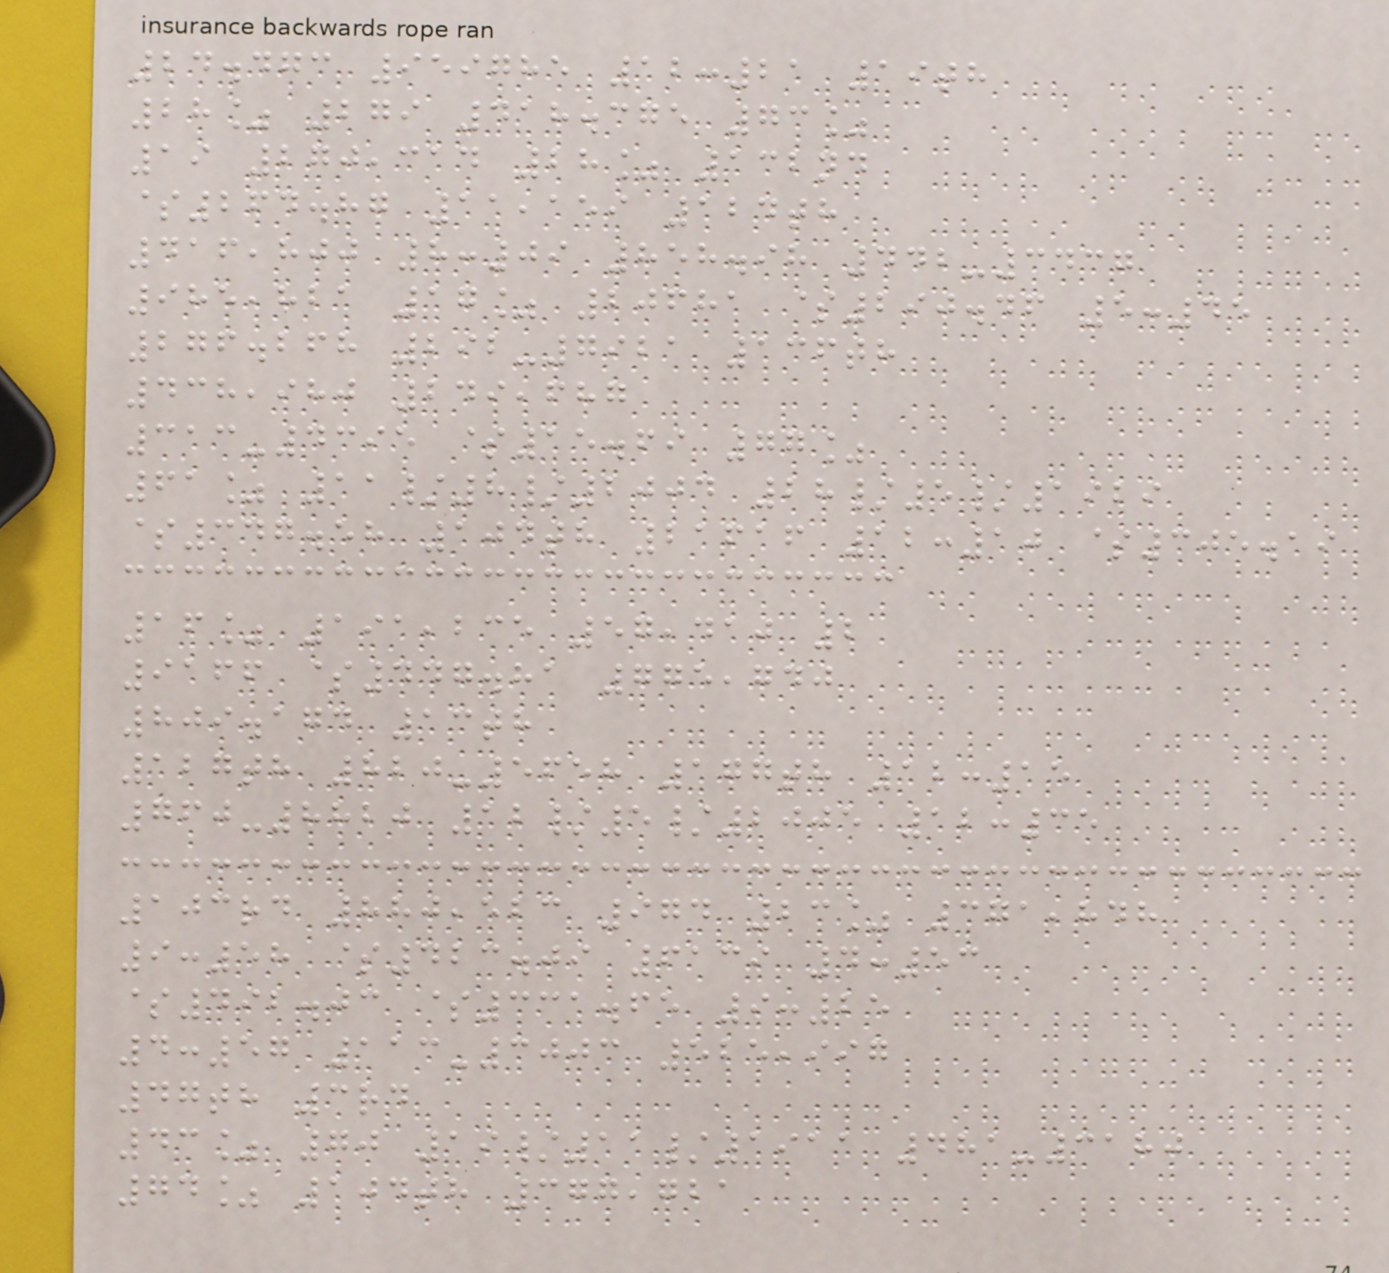24.473 959785 12:21 19th
28% 279 418.375 73%
19 270,314 28% 132nd
$264.87 11,159 124th
416,800 8:09 858.98 442-3437
985,821 17% 20681 $290.46 5:45
276.268 292-7921 136th
438,980 249,687
313-4395 $15.69 77%
61% 11/8/2004 28/5/1929
$347.58 104th 21616 12:10 $305.19
16% 191,235 57,410 2
9166 $447.81 775,740
809.174 13th
127th 820-5658 177th 12:15
760-8820 12/5/2005 12:35
103rd 880,523 974 23% 371,848
9:58 $423.09 6139 4:53
$492.03 $331.65 9:25
4:57 113-3003 525,997
47th 3rd
43% 70 19/11/1911 481-3180
74% 104th 377,721
